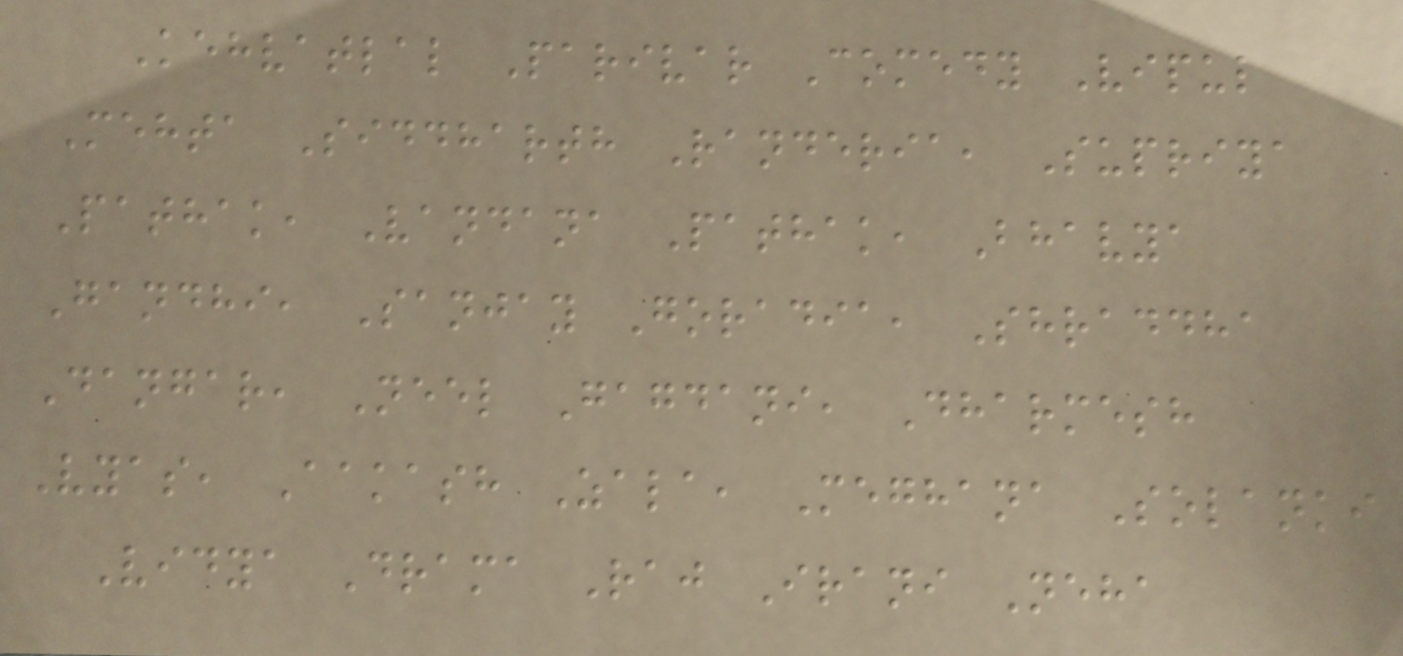Kehvatlal Parivar Comedy Vipul
Mehta Siddharth Randeria, Supriya
Pathak, Vandana Pathak, Bhavya
Gandhi, Sanjay Goradia, Shraddha
Dangar, Neel Gagdani, Dharmesh
Vyas, Aakash Zala, Meghana Solanki
Vidya Drama Raj Irani Neha
